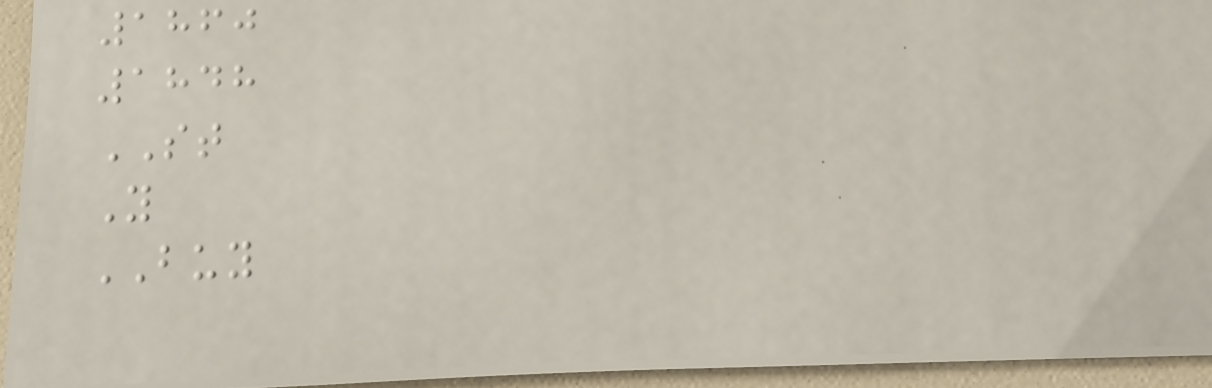1860
1848
ST
Y
BUY
